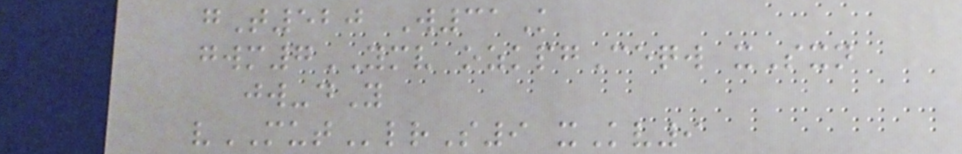gT520 W31K
gwm7YMV ozkpgCeqw xSxn
jw-dY
vMUTlrS9 xKv9
